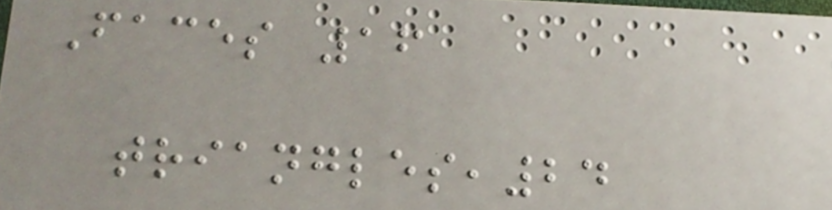Faces 16
triangles,24
